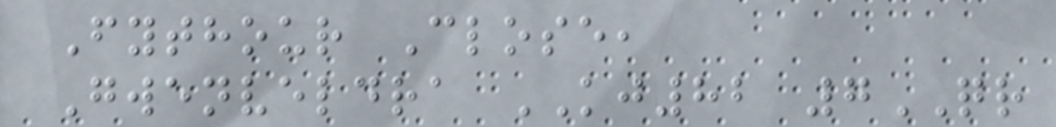Fythour Close,
Gwenveldra KJ82 7QR
